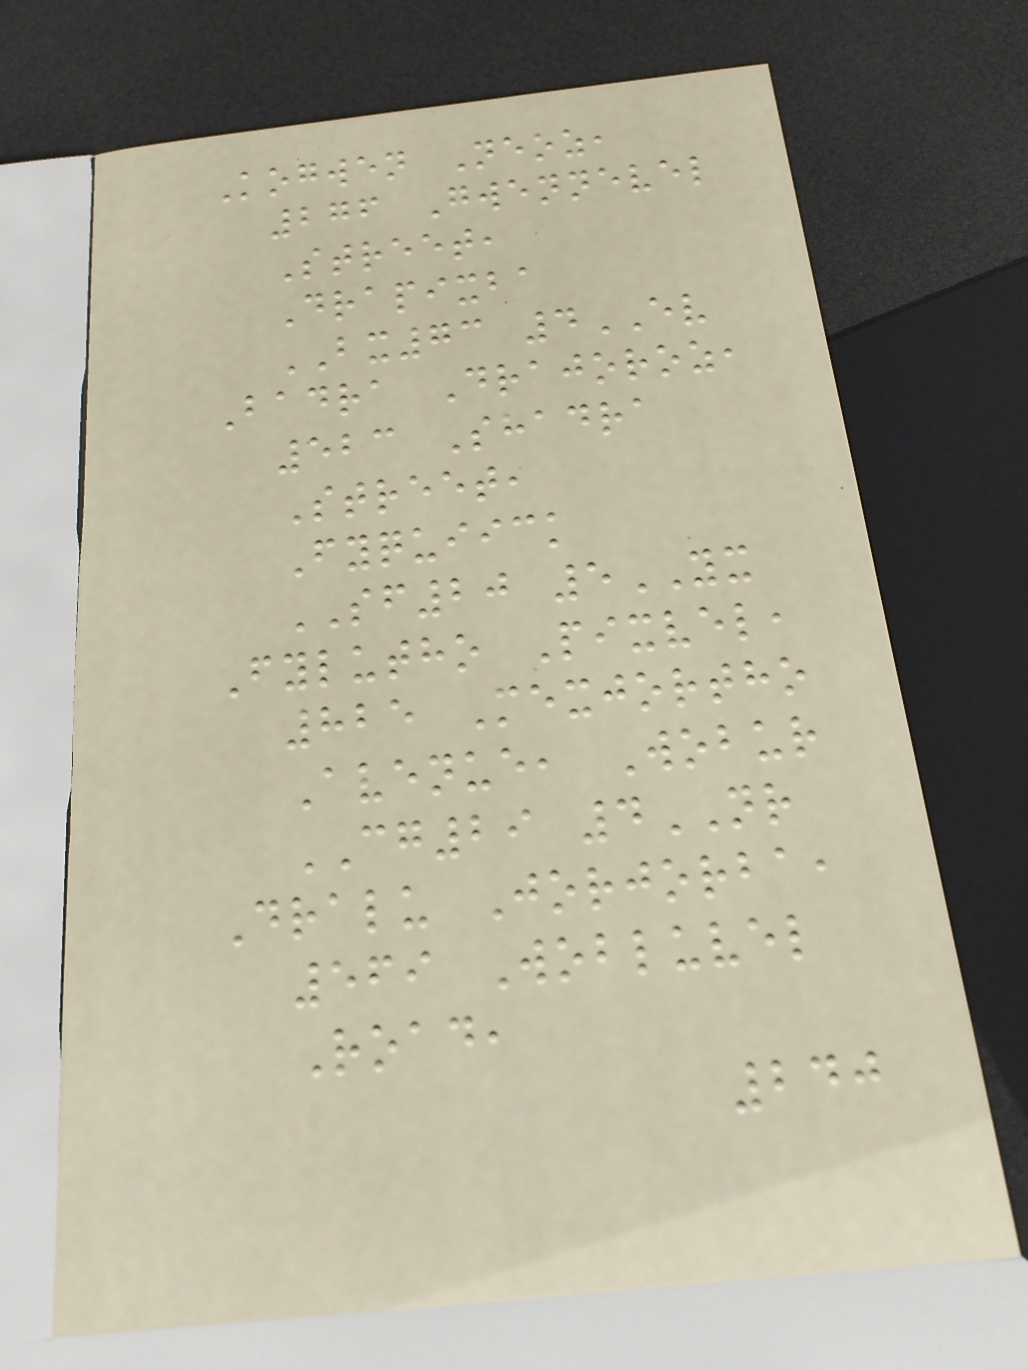Kogwen Neoz,
276 Gwennevel
Street,
Drapixba
BX73 4EV
Badra Drajoroz,
523 Shadra
Street,
Fyquiick
SF20 5YX
Fylutho Pixvel,
825 Mexjortho
Avenue, Wobur
CG29 4NR
Dralu Jorjorba,
569 Wobluvel
Road,
240
